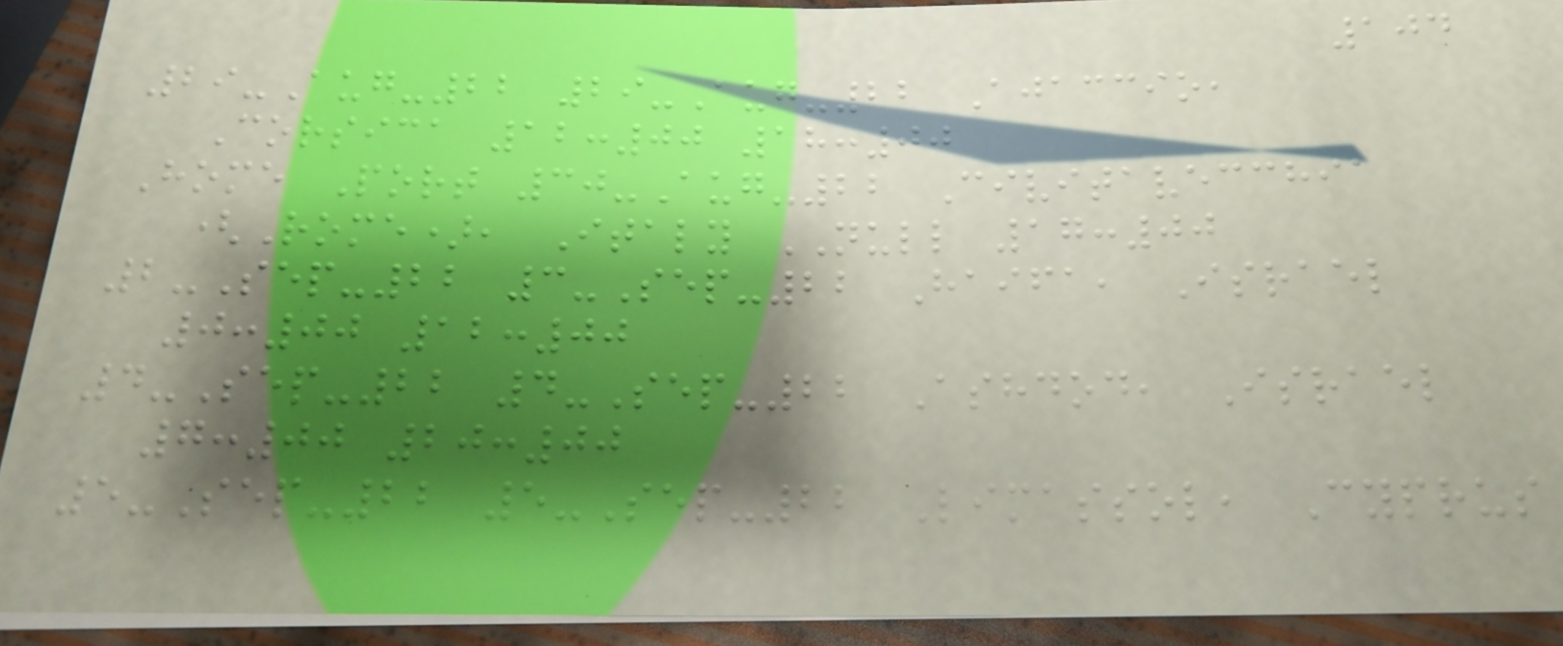104
29-Aug-22 29-Aug-22 Ajaccio,
Corsica 12:00 18:00
Home Port 30-Aug-22 Civitavecchia
(Rome), Italy NULL 17:00
2-Sep-22 3-Sep-22 Haifa, Israel
0:00 12:00
4-Sep-22 4-Sep-22 Ashdod, Israel
7:00 20:00
5-Sep-22 5-Sep-22 Limassol, Cyprus
